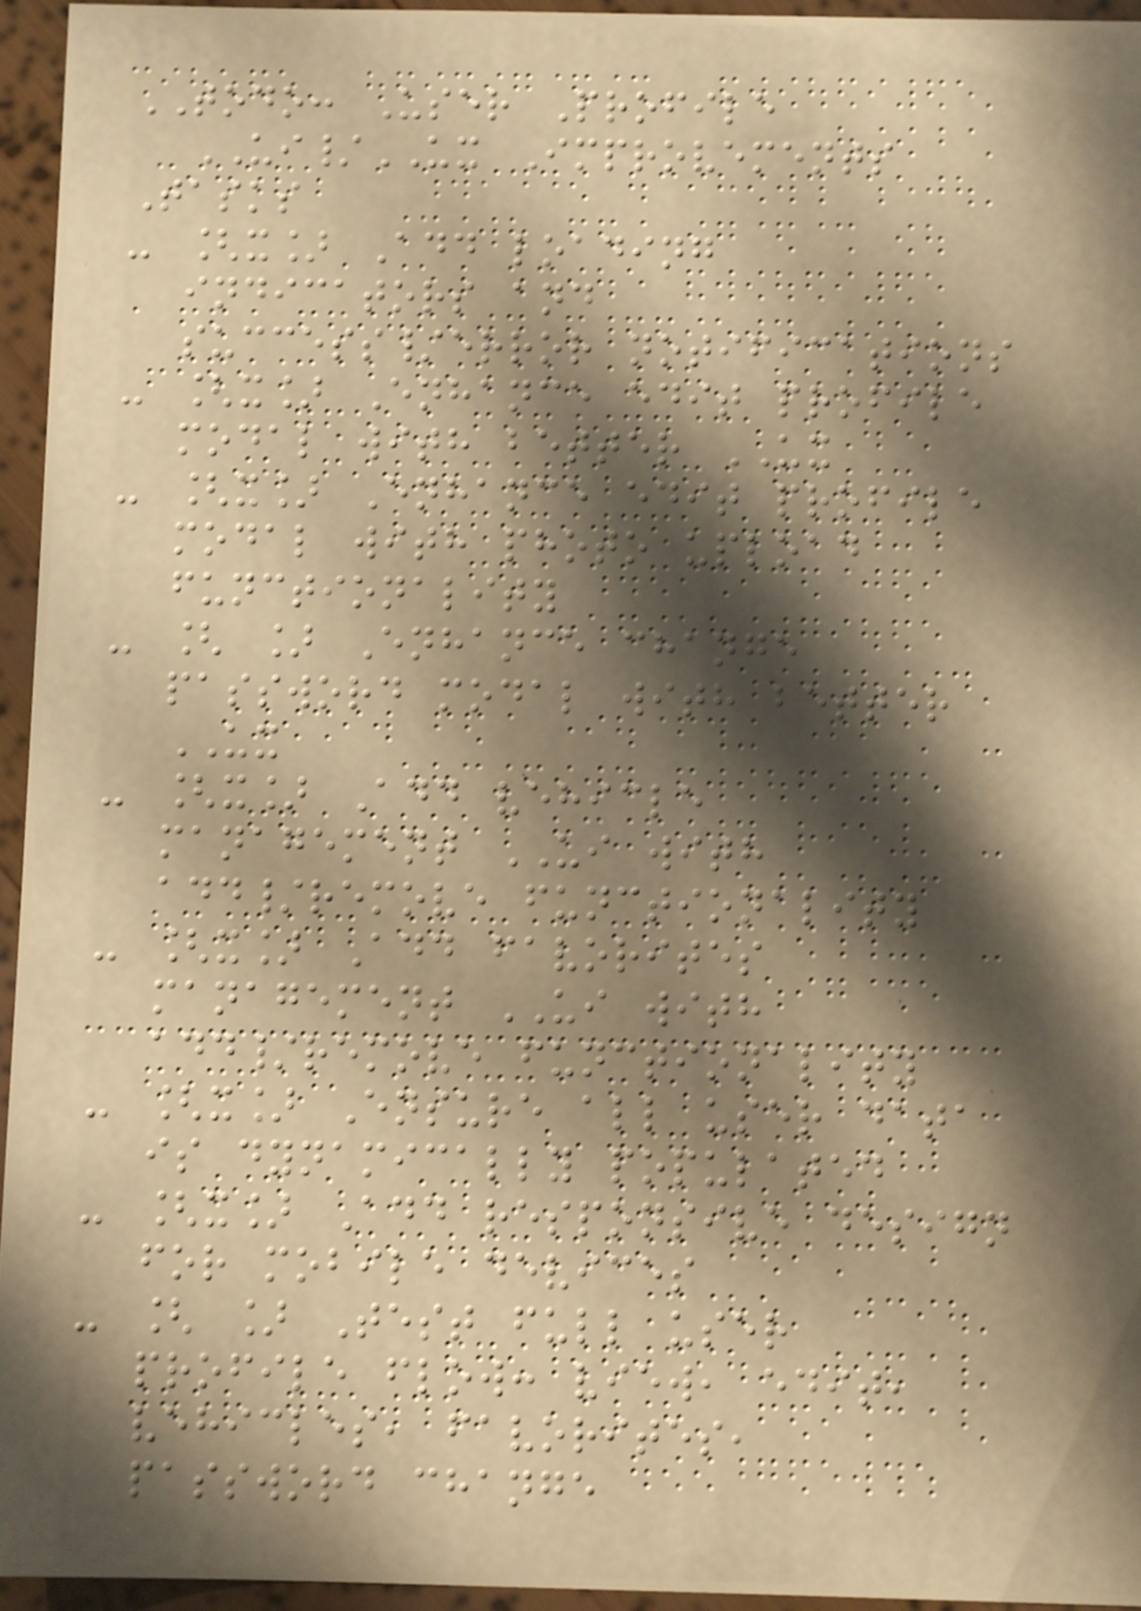TODO: User Profile
UI/UX Improvements
Tasks
- [x] Add loading
indicators and
success/error notifications
- [x] Enhance edit profile
modal with better UX
- [x] Enhance edit profile
modal with photo upload
functionality
- [ ] Enhance change
password modal with better
UX
- [x] Add vehicle
management UI with
add/remove functionality
- [x] Add favorites
management UI with
add/remove functionality
- [x] Ensure all user data
is dynamically populated
- [x] Add responsive design
for mobile devices
- [ ] Test full user
profile flow: view, edit,
vehicles, favorites,
password change
